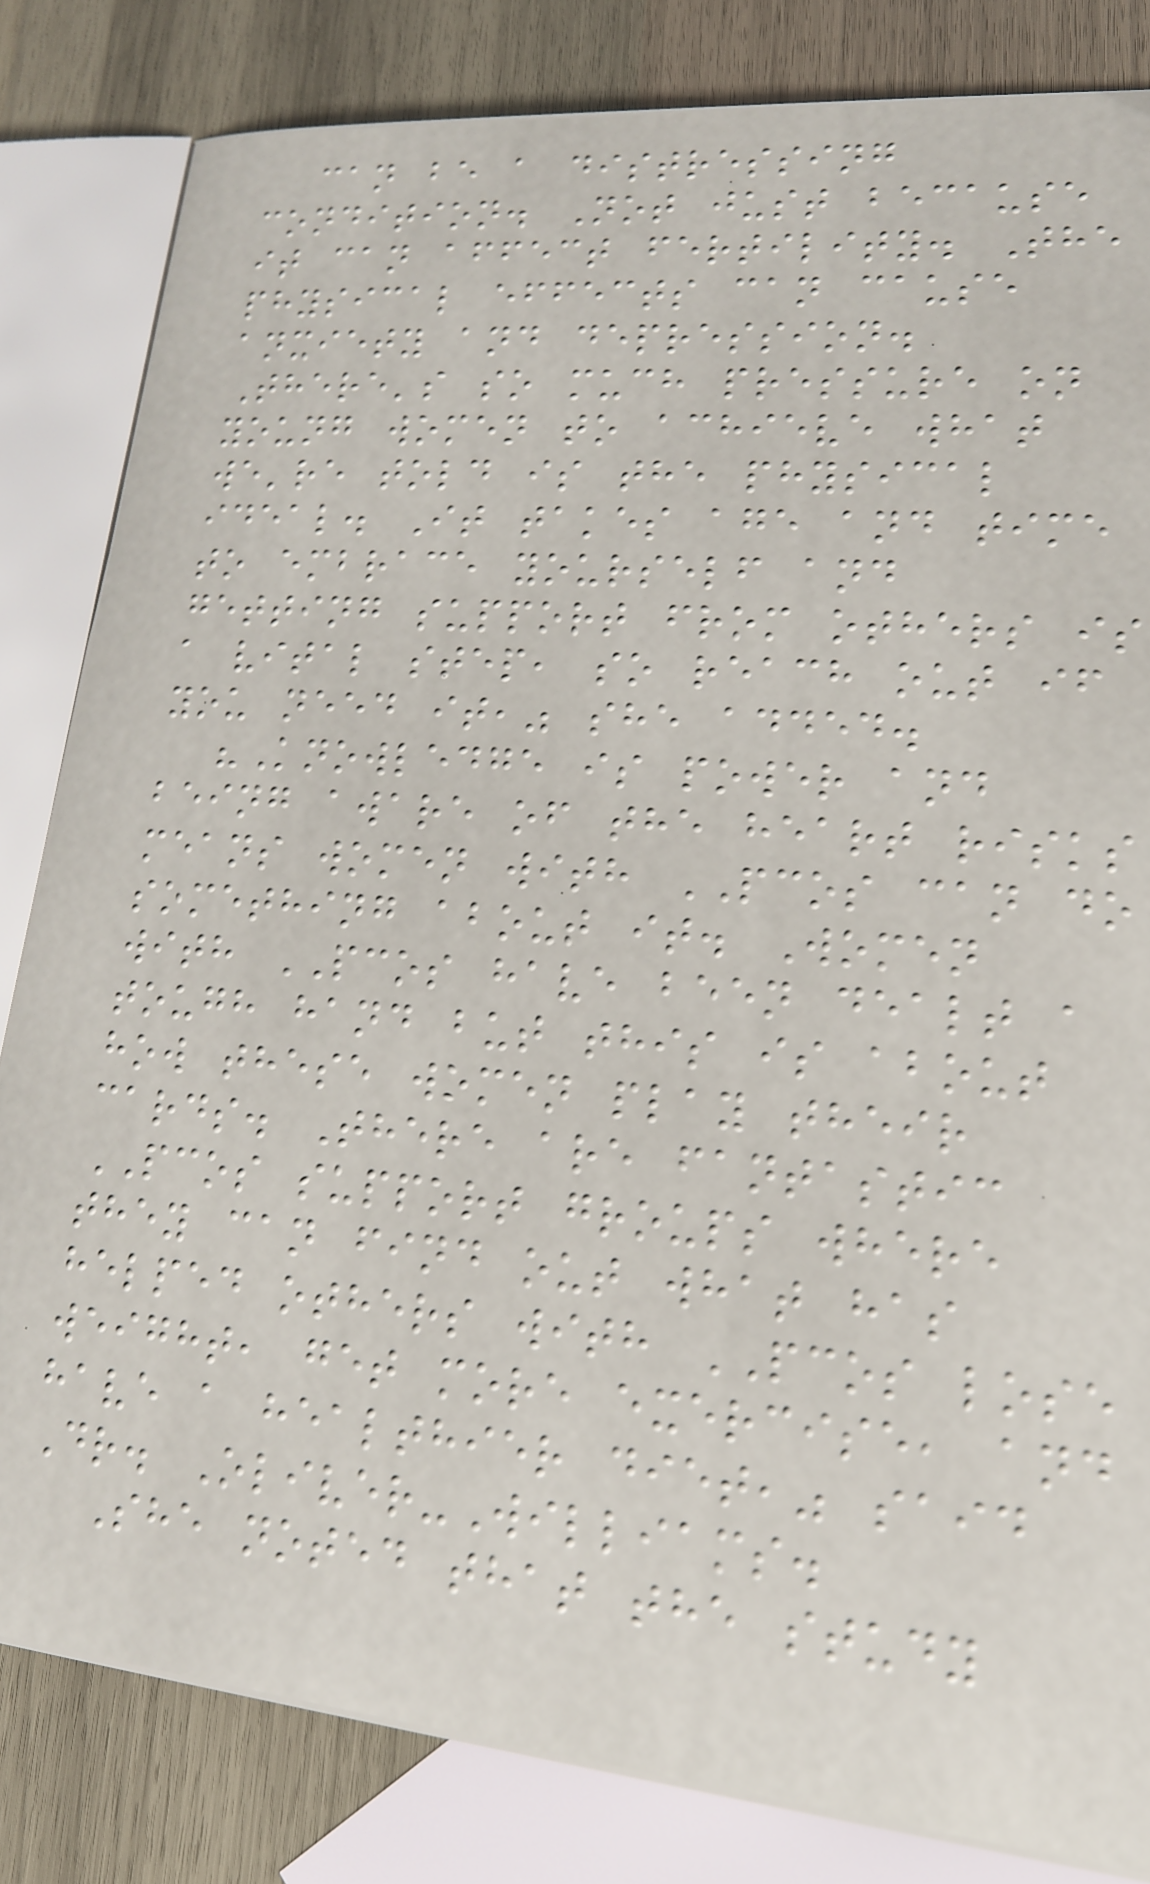can be a distressing
condition. Not just because
it can affect fertility. The
physical effects can cause
anxiety and depression.
There's so much pressure on
young women to achieve what
we're told is the physical
ideal. It takes age and time
to embrace yourself and
getting support from others is
a vital step, so reach out if
you need it," she added.
"Knowledge is power and
being aware of the heart risks
means women with PCOS can do
something about it. Women
with PCOS have been dealt a
tough hand but this is about
how these women play their
cards. There are fantastic
PCOS support groups where
they can find out what has
helped others with PCOS lose
weight, get more exercise, and
have a healthier diet," said
Dr. Oliver-Williams.
She noted that the study
